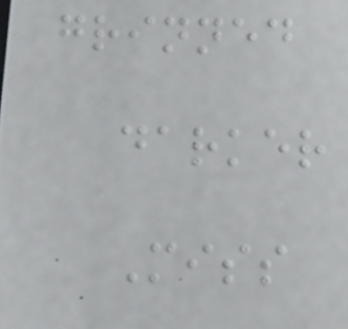grinned
darker
Miss
